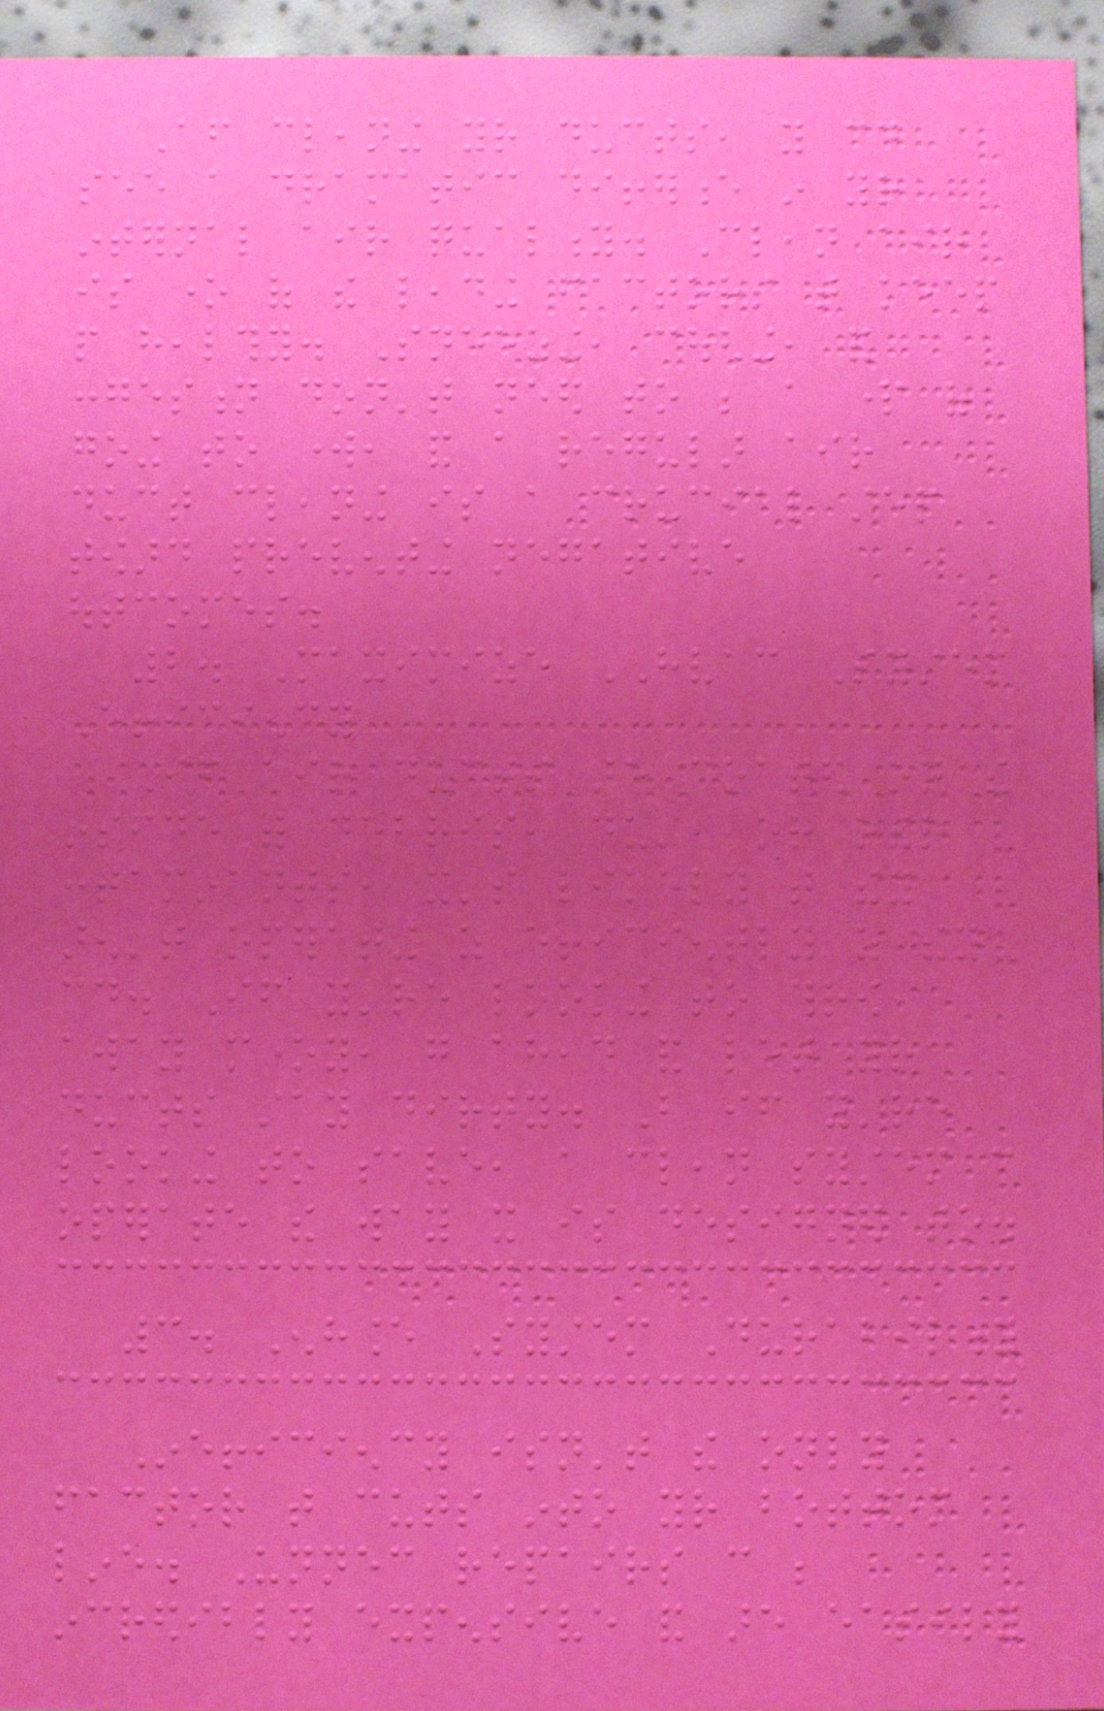After cleaning your ducts, you could
see a dramatic difference in your
internal air quality. Clean air
is one of the leading factors that keep
people healthy. Sneezing, coughing, and
congestion don't need to be a part of
going to work, and a regular air
duct cleaning is a crucial step
toward preventing negative
outcomes.
2. Maximize HVAC System
Efficiency
If air ducts are coated on the
inside with debris, dust, or other
contaminants, it's likely that they
aren't operating as efficiently as they
could. If you're looking to throw
away money, go ahead and let your
ducts stay dirty. But if you're
looking to save, a clean system can
operate the way it is designed to.
3. Enhance System Durability
Inefficiency isn't the only
factor that cuts into your bottom
line. Unnecessary repairs can be
incredibly expensive and are easily
